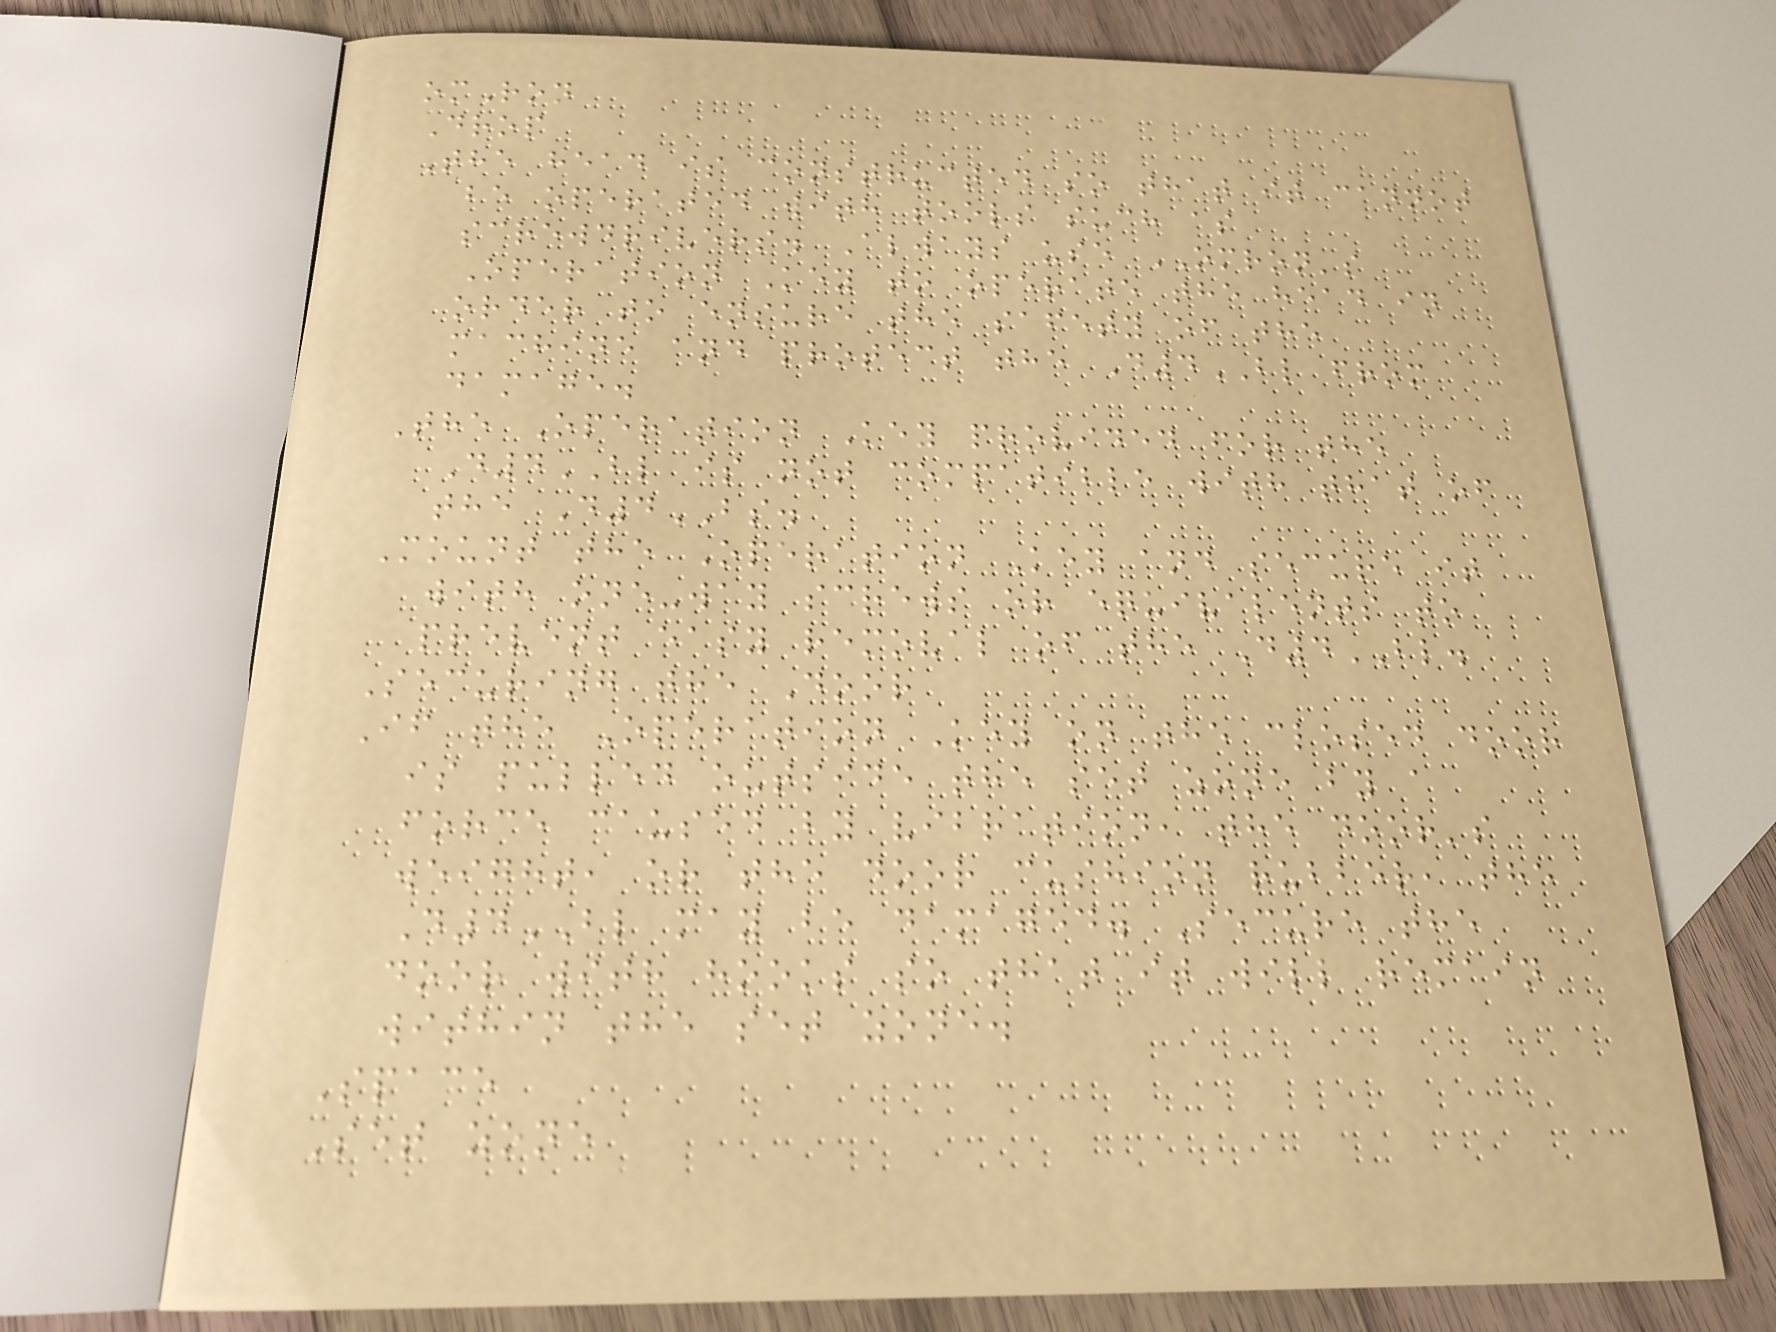omRon
Drop
The head is constructed so that it cannot
be operated with tools such as
screwdrivers. Always use OMRON's
Operation Key to operate the head in
order to ensure the safety of the
machine and protect the D4BL from
damage.
The Operation Key provided for the
D4BL is not compatible with that of
the D4BS.
Mount the Operation Key and secure it
with one-way screws or equivalents to
prevent easy removal of the D4BL.
Securing the Door
If the Operation Key on the closed door
is pulled outside the set zone by a
force caused by vibration, the door's
weight, or the door cushion rubber, the
D4BL may be damaged. Secure the
door with hooks so that it will remain
within the set zone.
Space
Set zone
